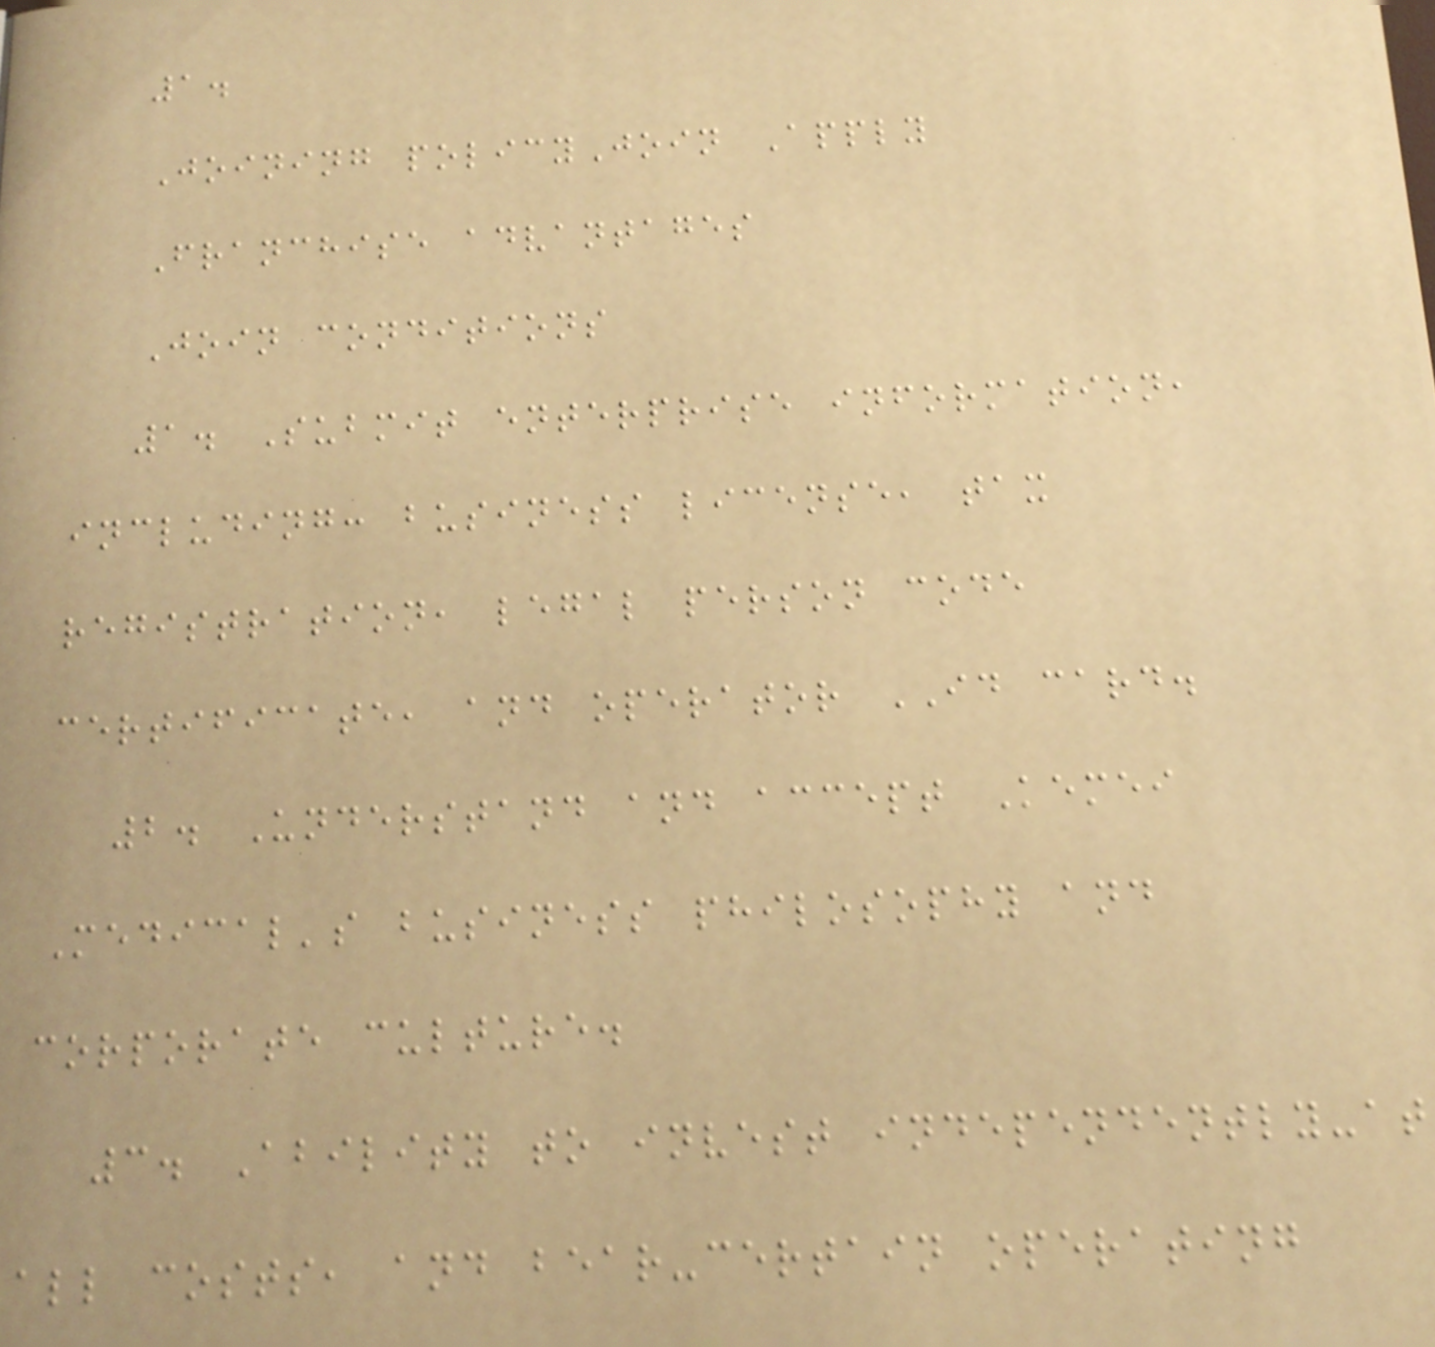1.
Joining policyJoin Apply
Franchise advantages
Join conditions
1. Submit enterprise information,
including: business license, tax
registration, legal person code
certificate, and operator ID card.
2. Understand and accept Kemei
Medical's business philosophy and
corporate culture.
3. Ability to invest independently-at
all costs, and bear-certain operating
